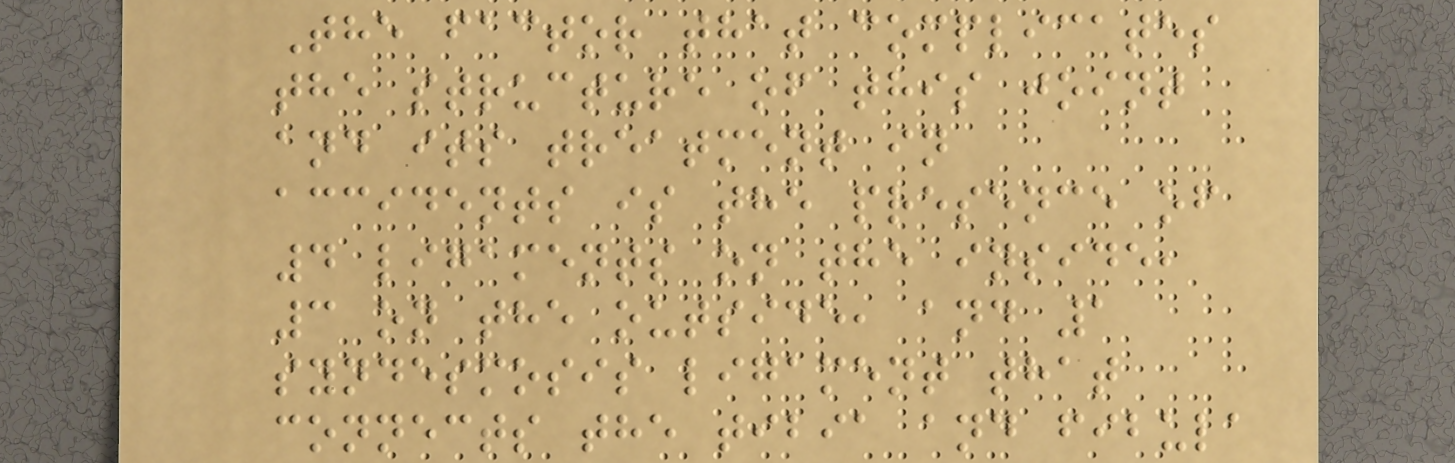The factor that complicates
the structure of this joint
and its treatment in
accidents is the presence of
4 ligaments on the inside,
3 on the outside, and 1
syndesmosis ligament that
connects the tibia and fibula
